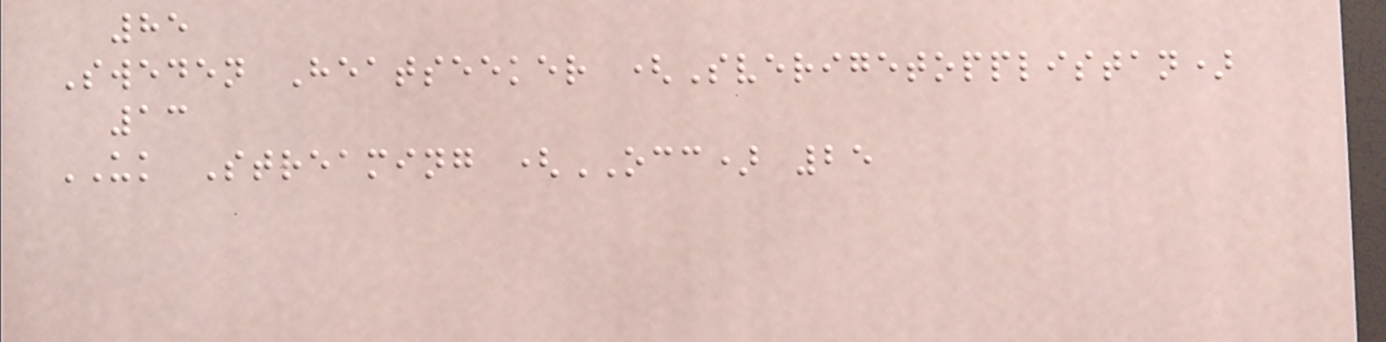85
Sweden Heatseeker (Sverigetopplistan)
13
UK Streaming (OCC) 25
